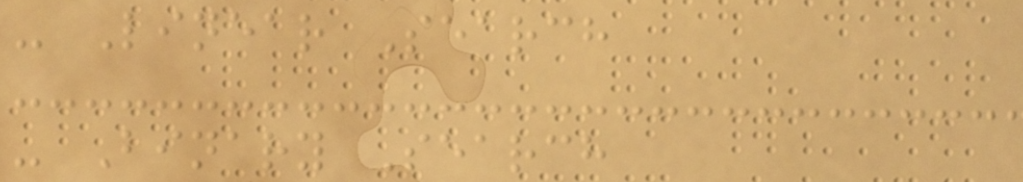- Linear Search
- Binary Search
